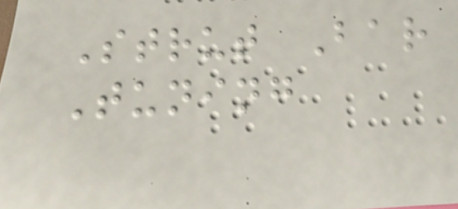Strut Bar
Tuning
